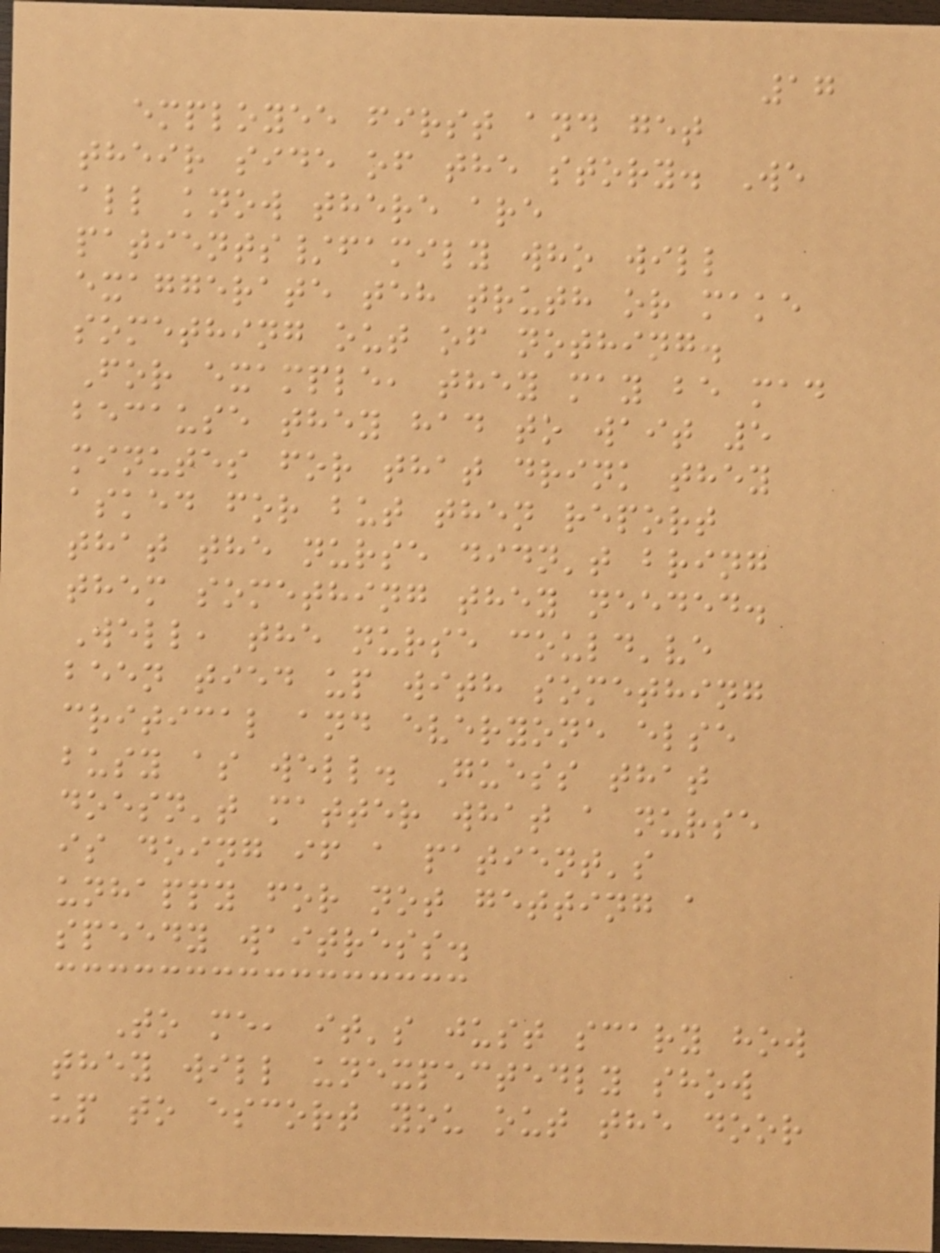17
employee first and get
their side of the story. We
all know there are
patients/family who will
exaggerate teh truth or make
something out of nothing.
For example, they may be mad
because they had to wait 5
minutes for that drink they
asked for but then report
that the nurse didn't bring
them something they needed.
Well, the nurse could've
been tied up with something
critical and everyone else
busy as well. Guess that
doesn't matter what a nurse
is doing if a patient's
unhappy for not getting a
speedy waitress.
To me, it's just scary how
they will unexpectedly show
up to escort you out the door
